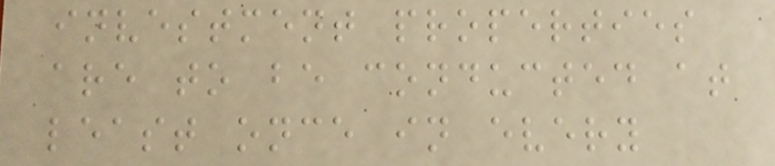investment properties
are to be conducted at
least once in every
